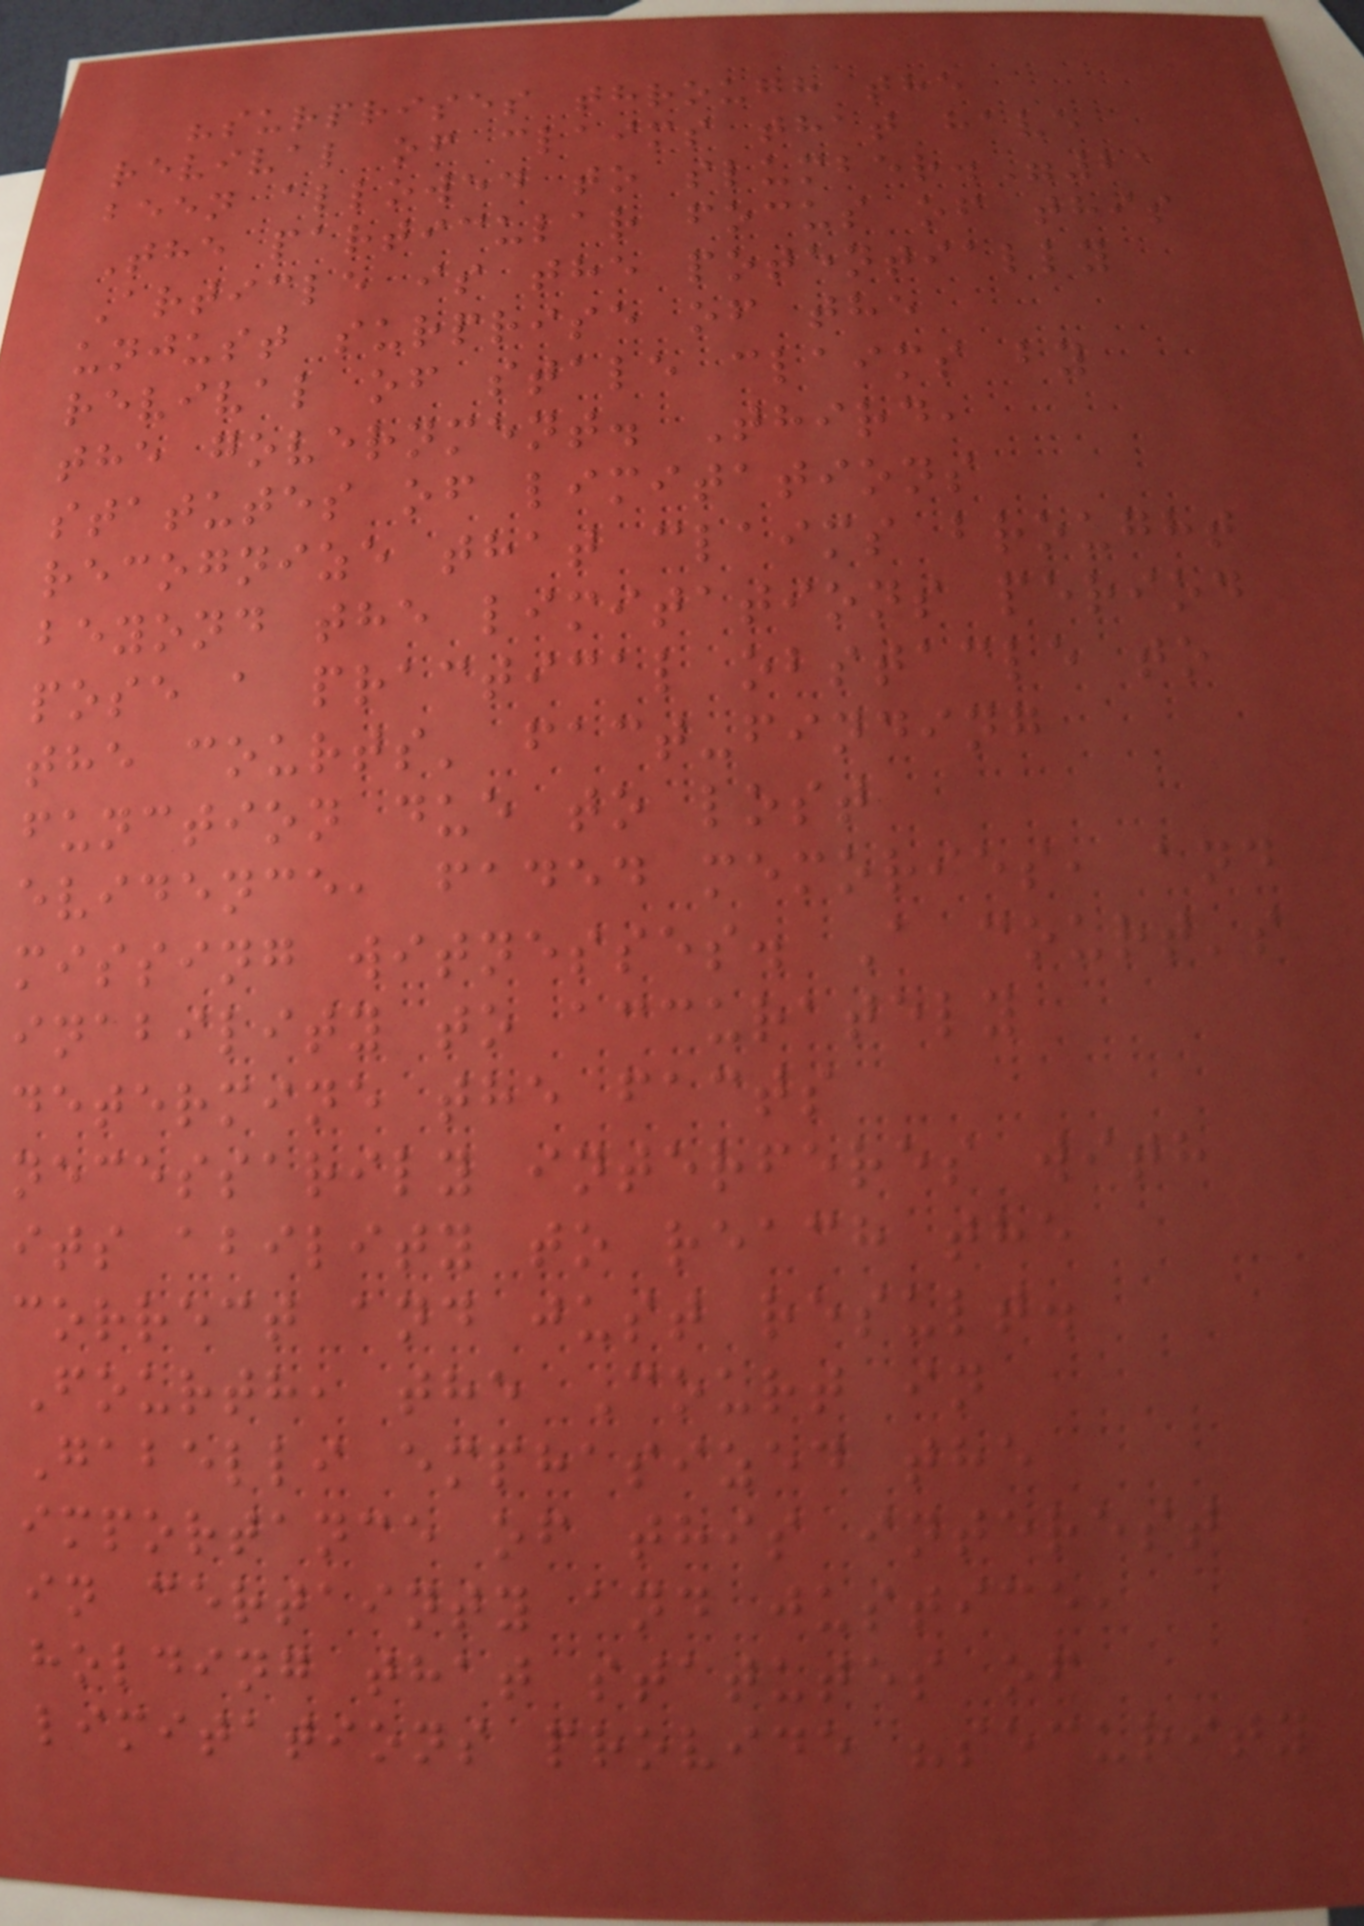"surprises through the
revival of claims that have
been allowed to slumber."21
The particular focus of this
Article is the potentially
unjust surprise of the
revival of stale claims by
the government. Third,
statutes of limitations
recognize that claims brought
beyond the limitations period
pose a practical obstacle to
the courts' fact-finding
function due to lost
evidence, faded memories, and
missing witnesses. A court's
inability to accurately
determine the facts
necessarily interferes with
its ability to reach the
correct and just result.
Fourth, the Court in
Gabelli emphasized the
importance of this interest
in certainty and justice,
holding that statutes of
limitations provide "security
